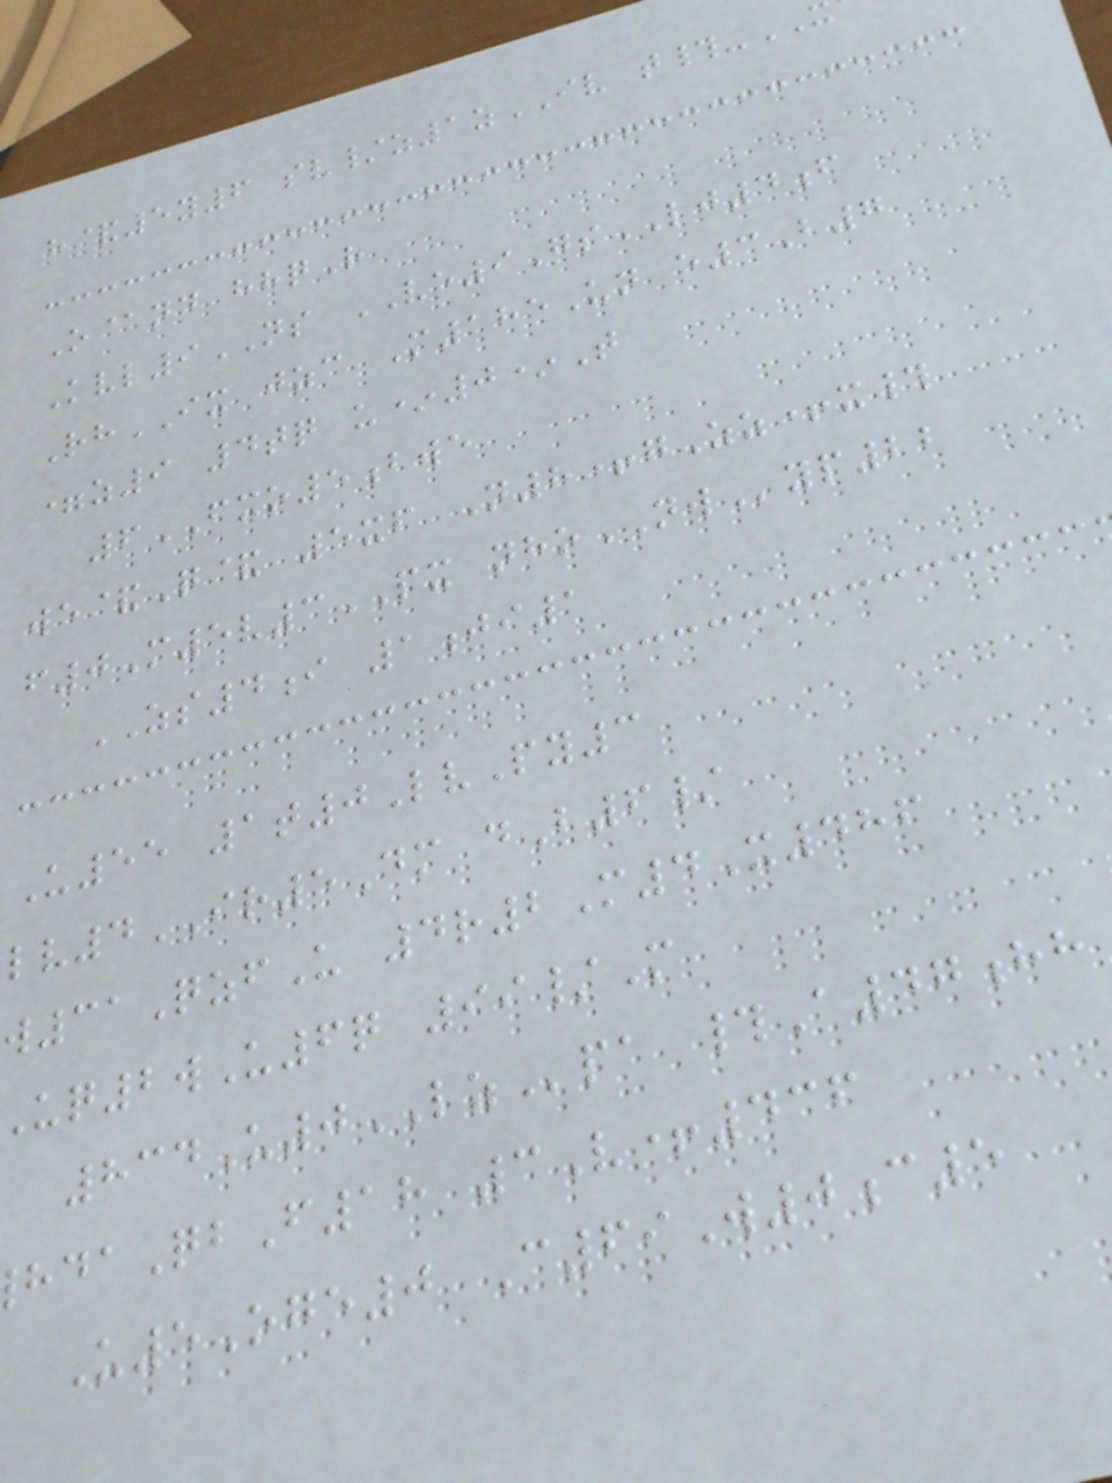h&5y6 sv/z1zIV t#-
O@nd hhqR
Kvl9NS VE9GsLJ4f
RhIX jzc M185Un e3B7
=z9 4tq u*0*T
6FXO5bwe
we&Q& 5xf N8+gZz+x#
f0M5v3PX nhoNWyp22
ZS4i 1ji1
U55 1t0LvPy3
lv4IR5Dm dB6/
w31QzfU 4r2M4X486
q2wU6q 99/M
834U0LZpa #A47hh
QbF18 3V+436
U5Oge0 C69W0c5
